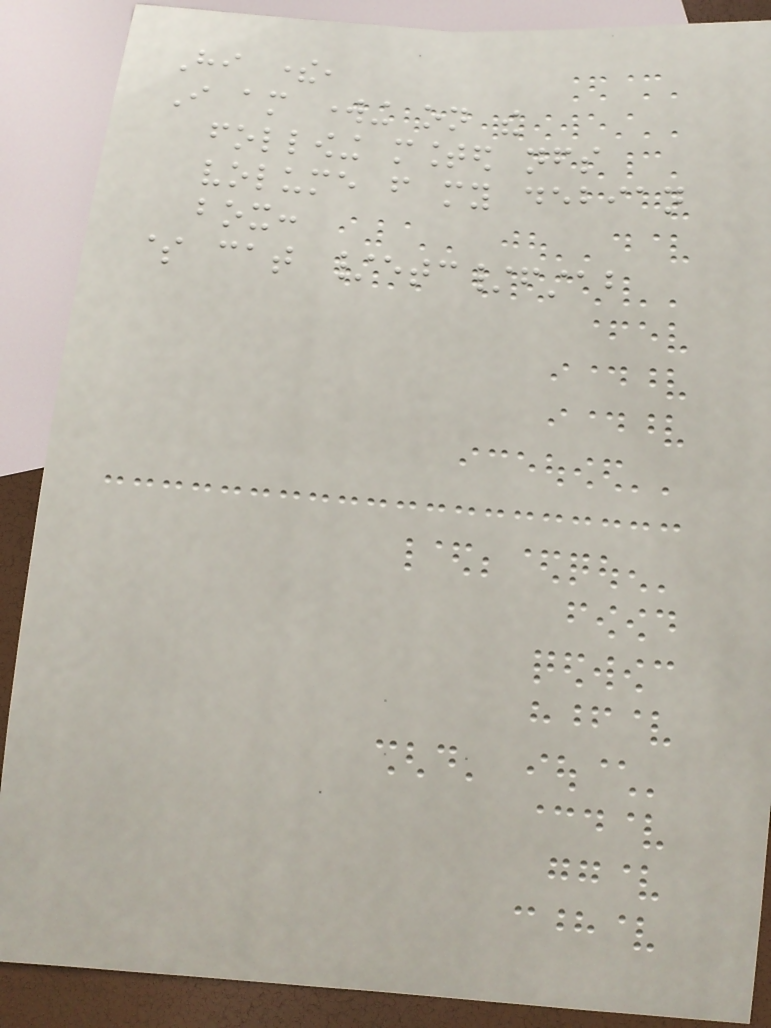Hi there,
I am working on the
following mounted nfs
volume from my debian
box:
$ cat /etc/fstab
